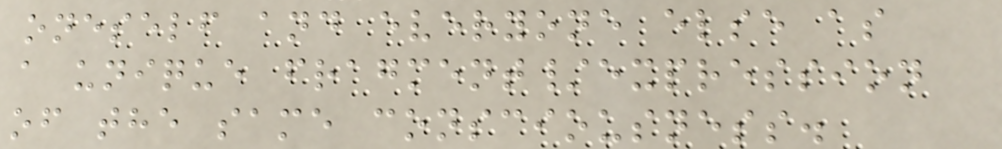oneself and everyone else as
a unique fragment/expression
of the same consciousness.
